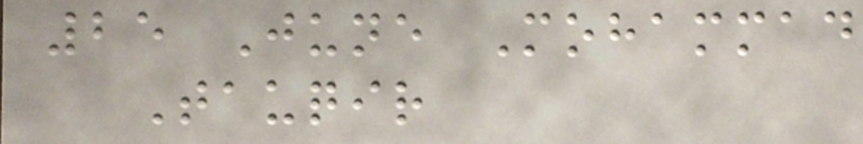25 June Mohammad
Tauqir
